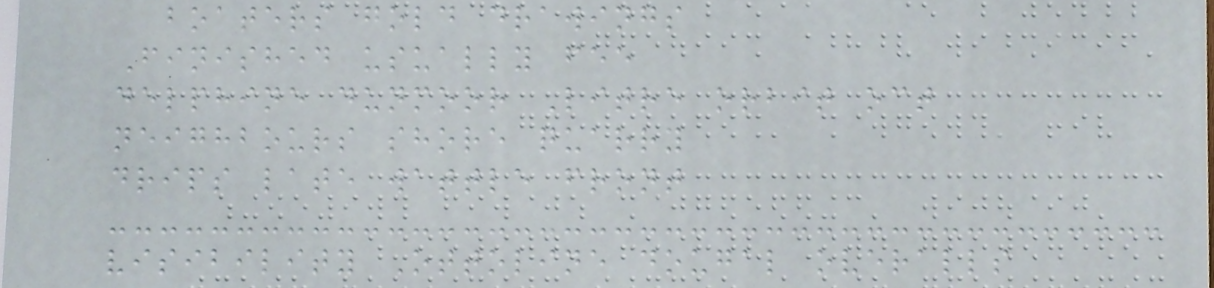boaters gold drawings
Finished usually fee
delphine dunmoor Litre orbit oct
neighbours shore quarry
drips late wattle front
visibility Ottoline dougal overalls
